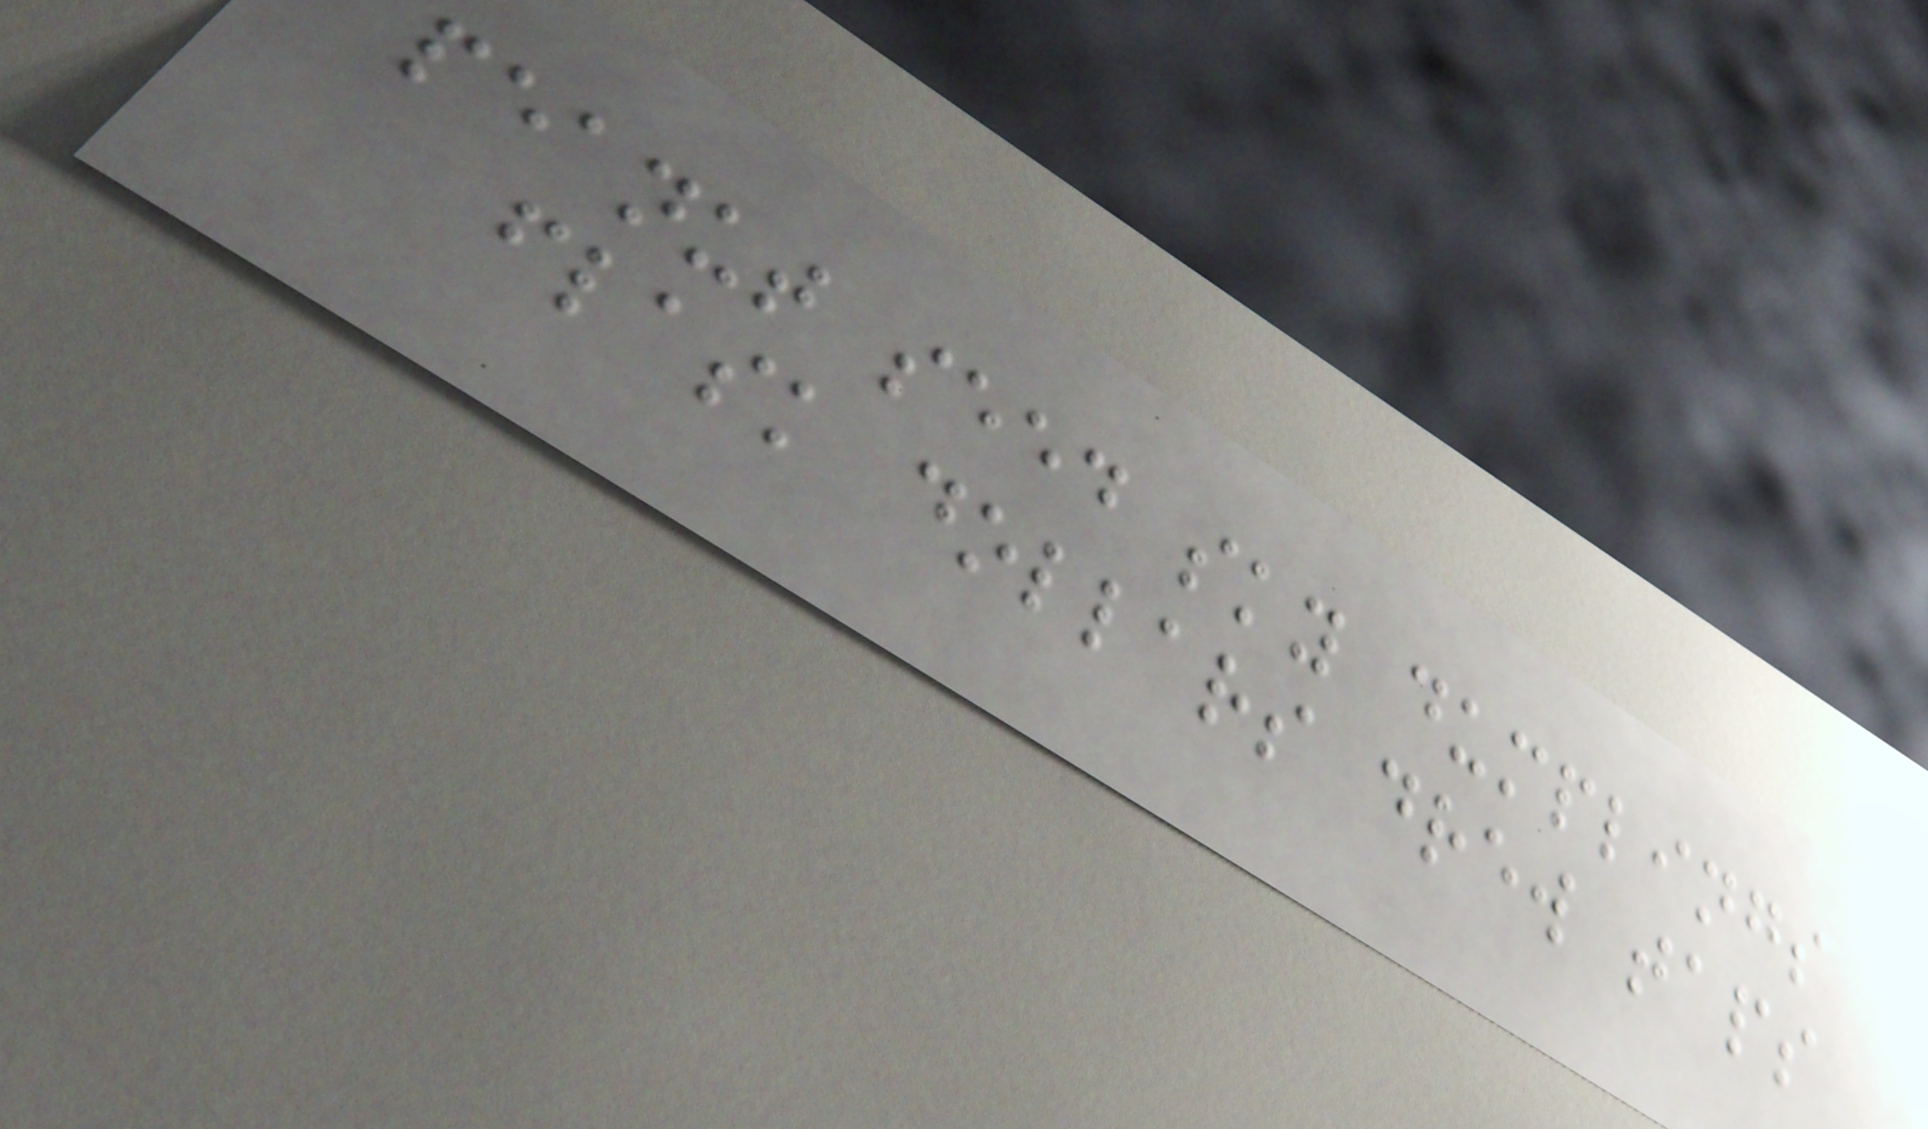peanut seed sky dumplings
flask dollars drew taps
